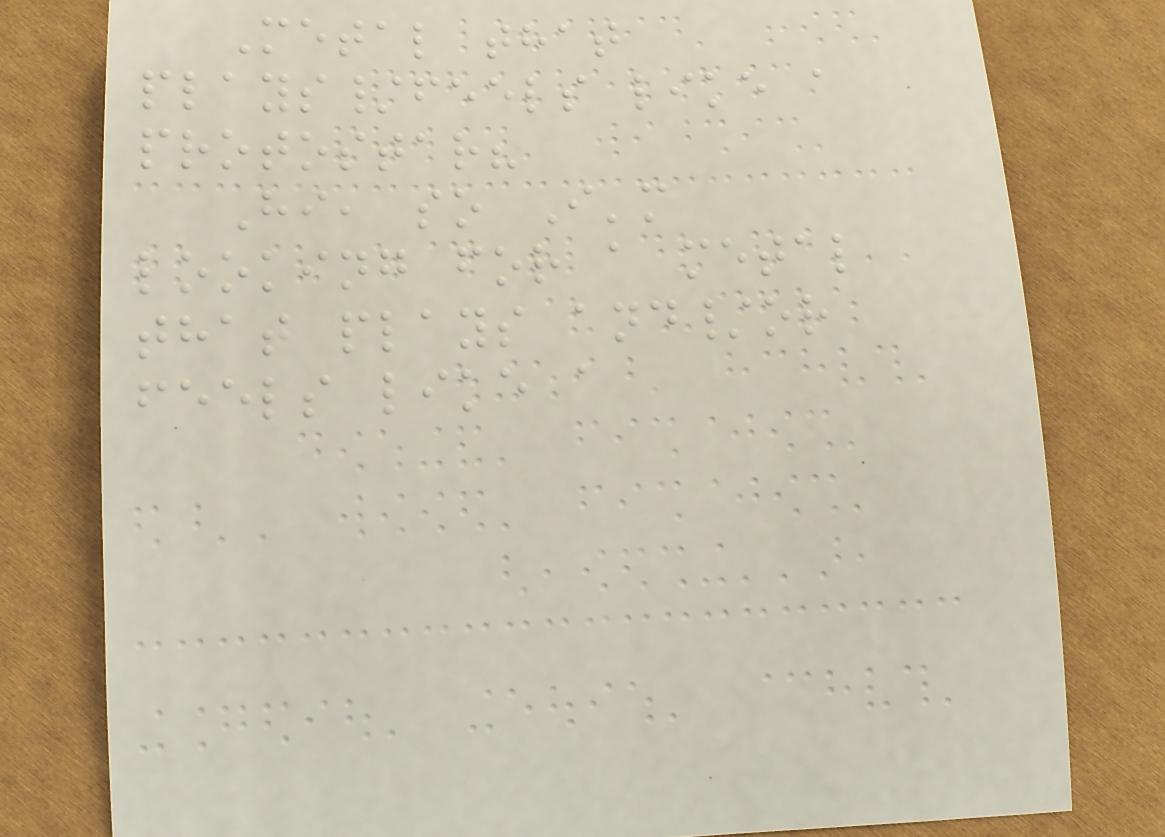Metal that
plays/feels like a
protostar?
Hi, so I'm
looking for a metal
that plays and/or
feels like a
